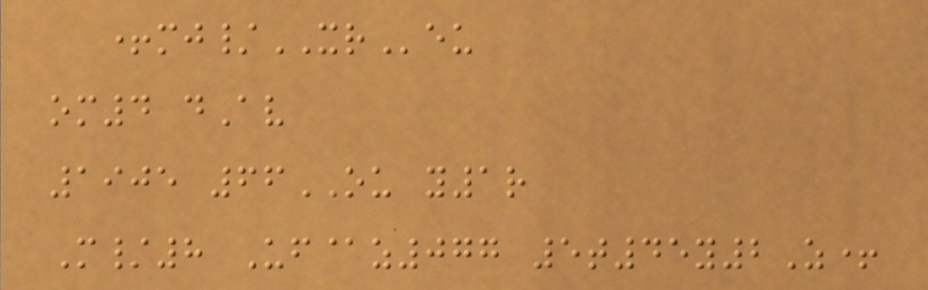+mj/XReu
om4 dAv
1905 66OU y1r
M/8 Uf@z077 5t45y2Z+
